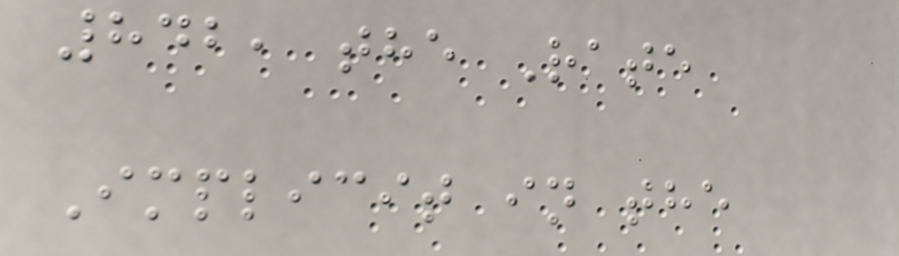842, the Rate
Implicit in the
